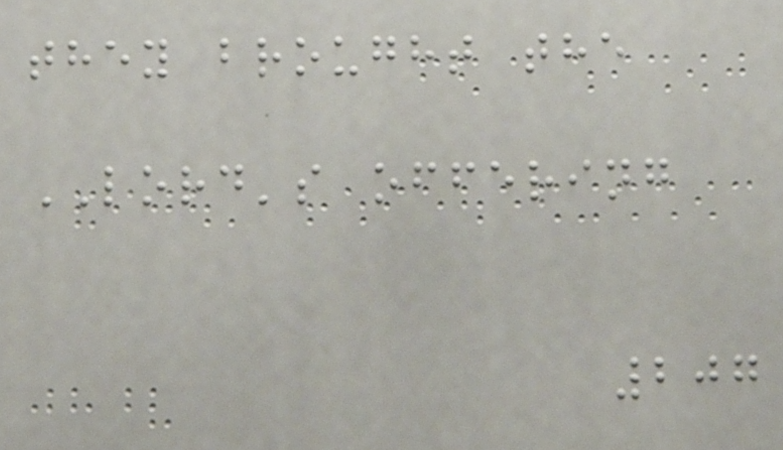they brought the
LORD's offering
207
